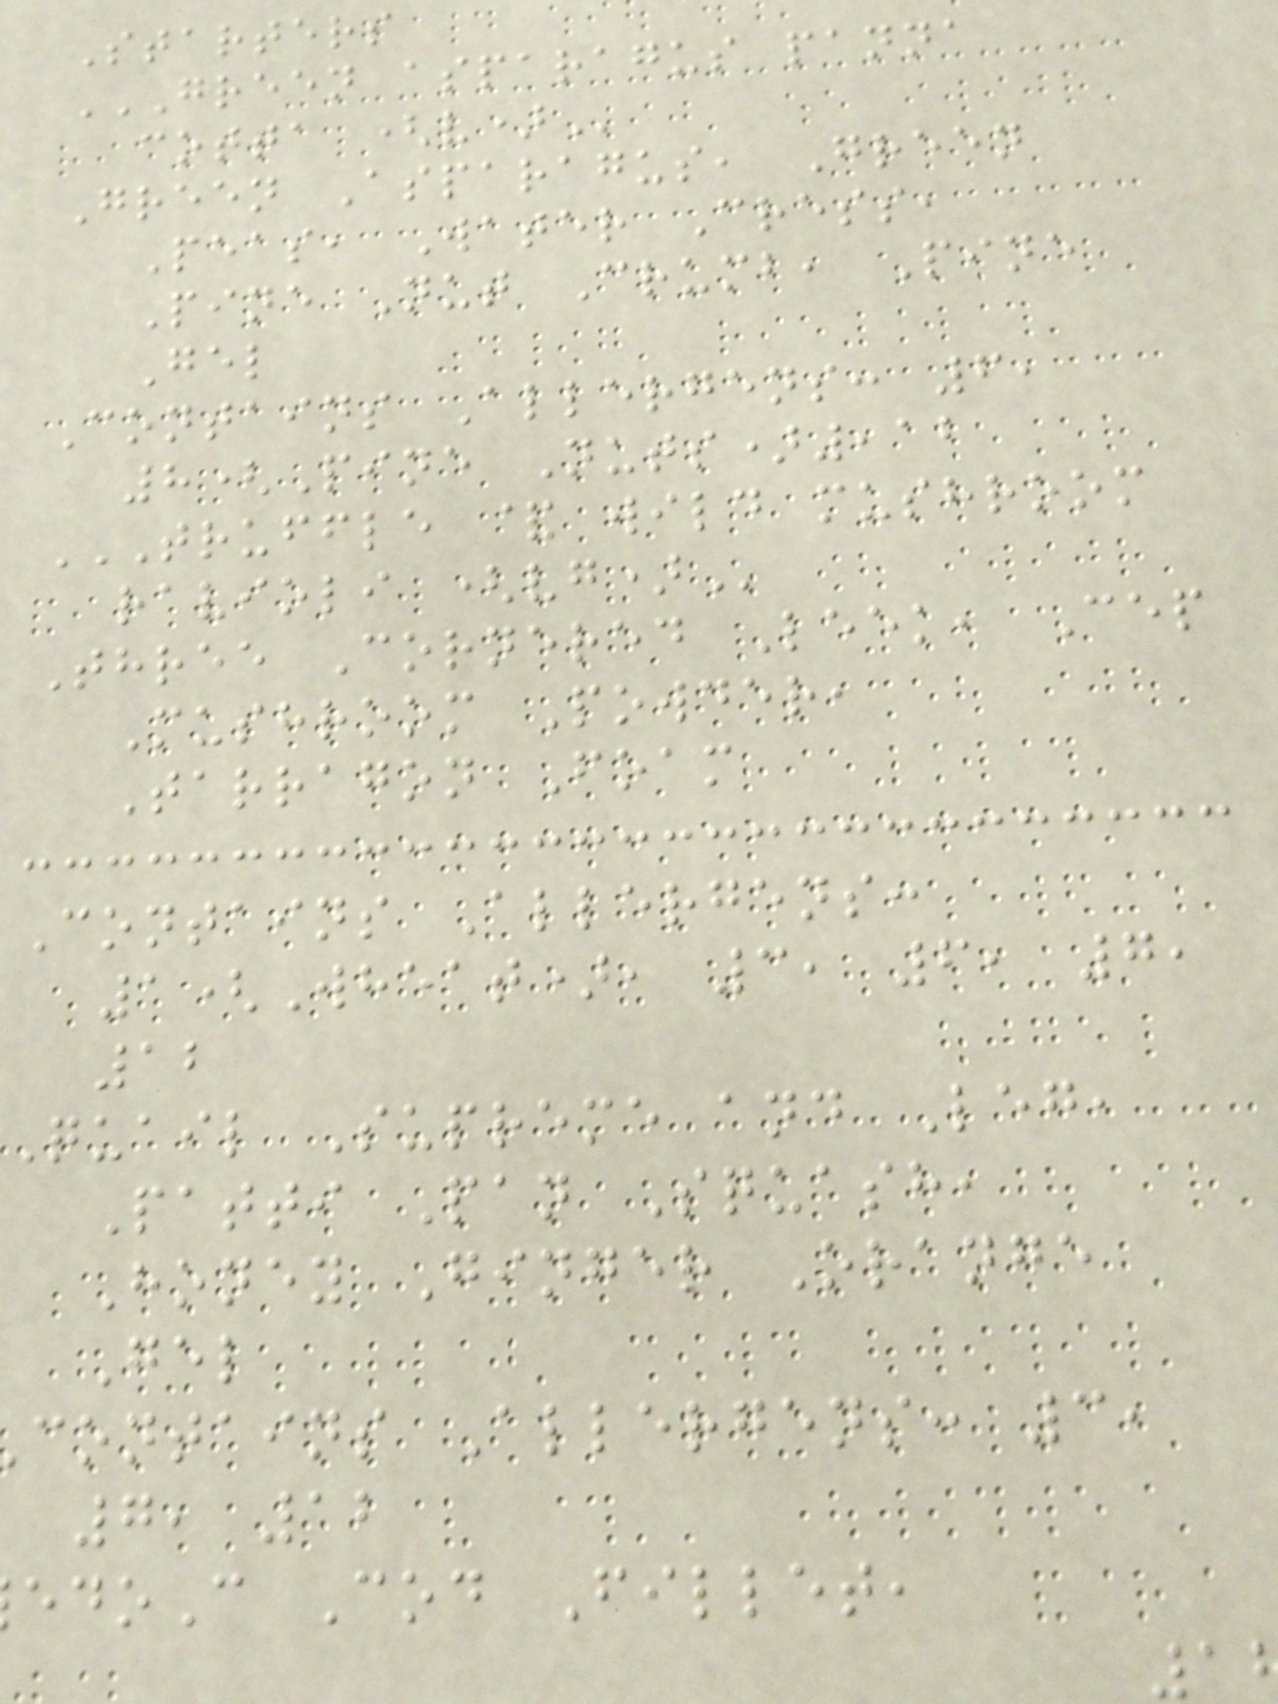Starters
GREEN ASPARAGUS PANNA
cotta
Green Asparagus, Green
Peas, Water Cress,
Pine Nut Crumb, Pine
Gel
Contains Allergens: 6,
8(Pine Nuts),12
TRUFFLE & WILD MUSHROOM
ravioli
Three Cornered Leek, Cep
Mushroom Powder,
Tarragon Foam
Contains Allergens:
1(Wheat), 3, 6, 7,
12
Quail Supreme and Leg,
Patti Pan Squash,
Honey Ginger Orange
Gel
contains Allergens: 3,
7, 12
oC Cod Fillet,
